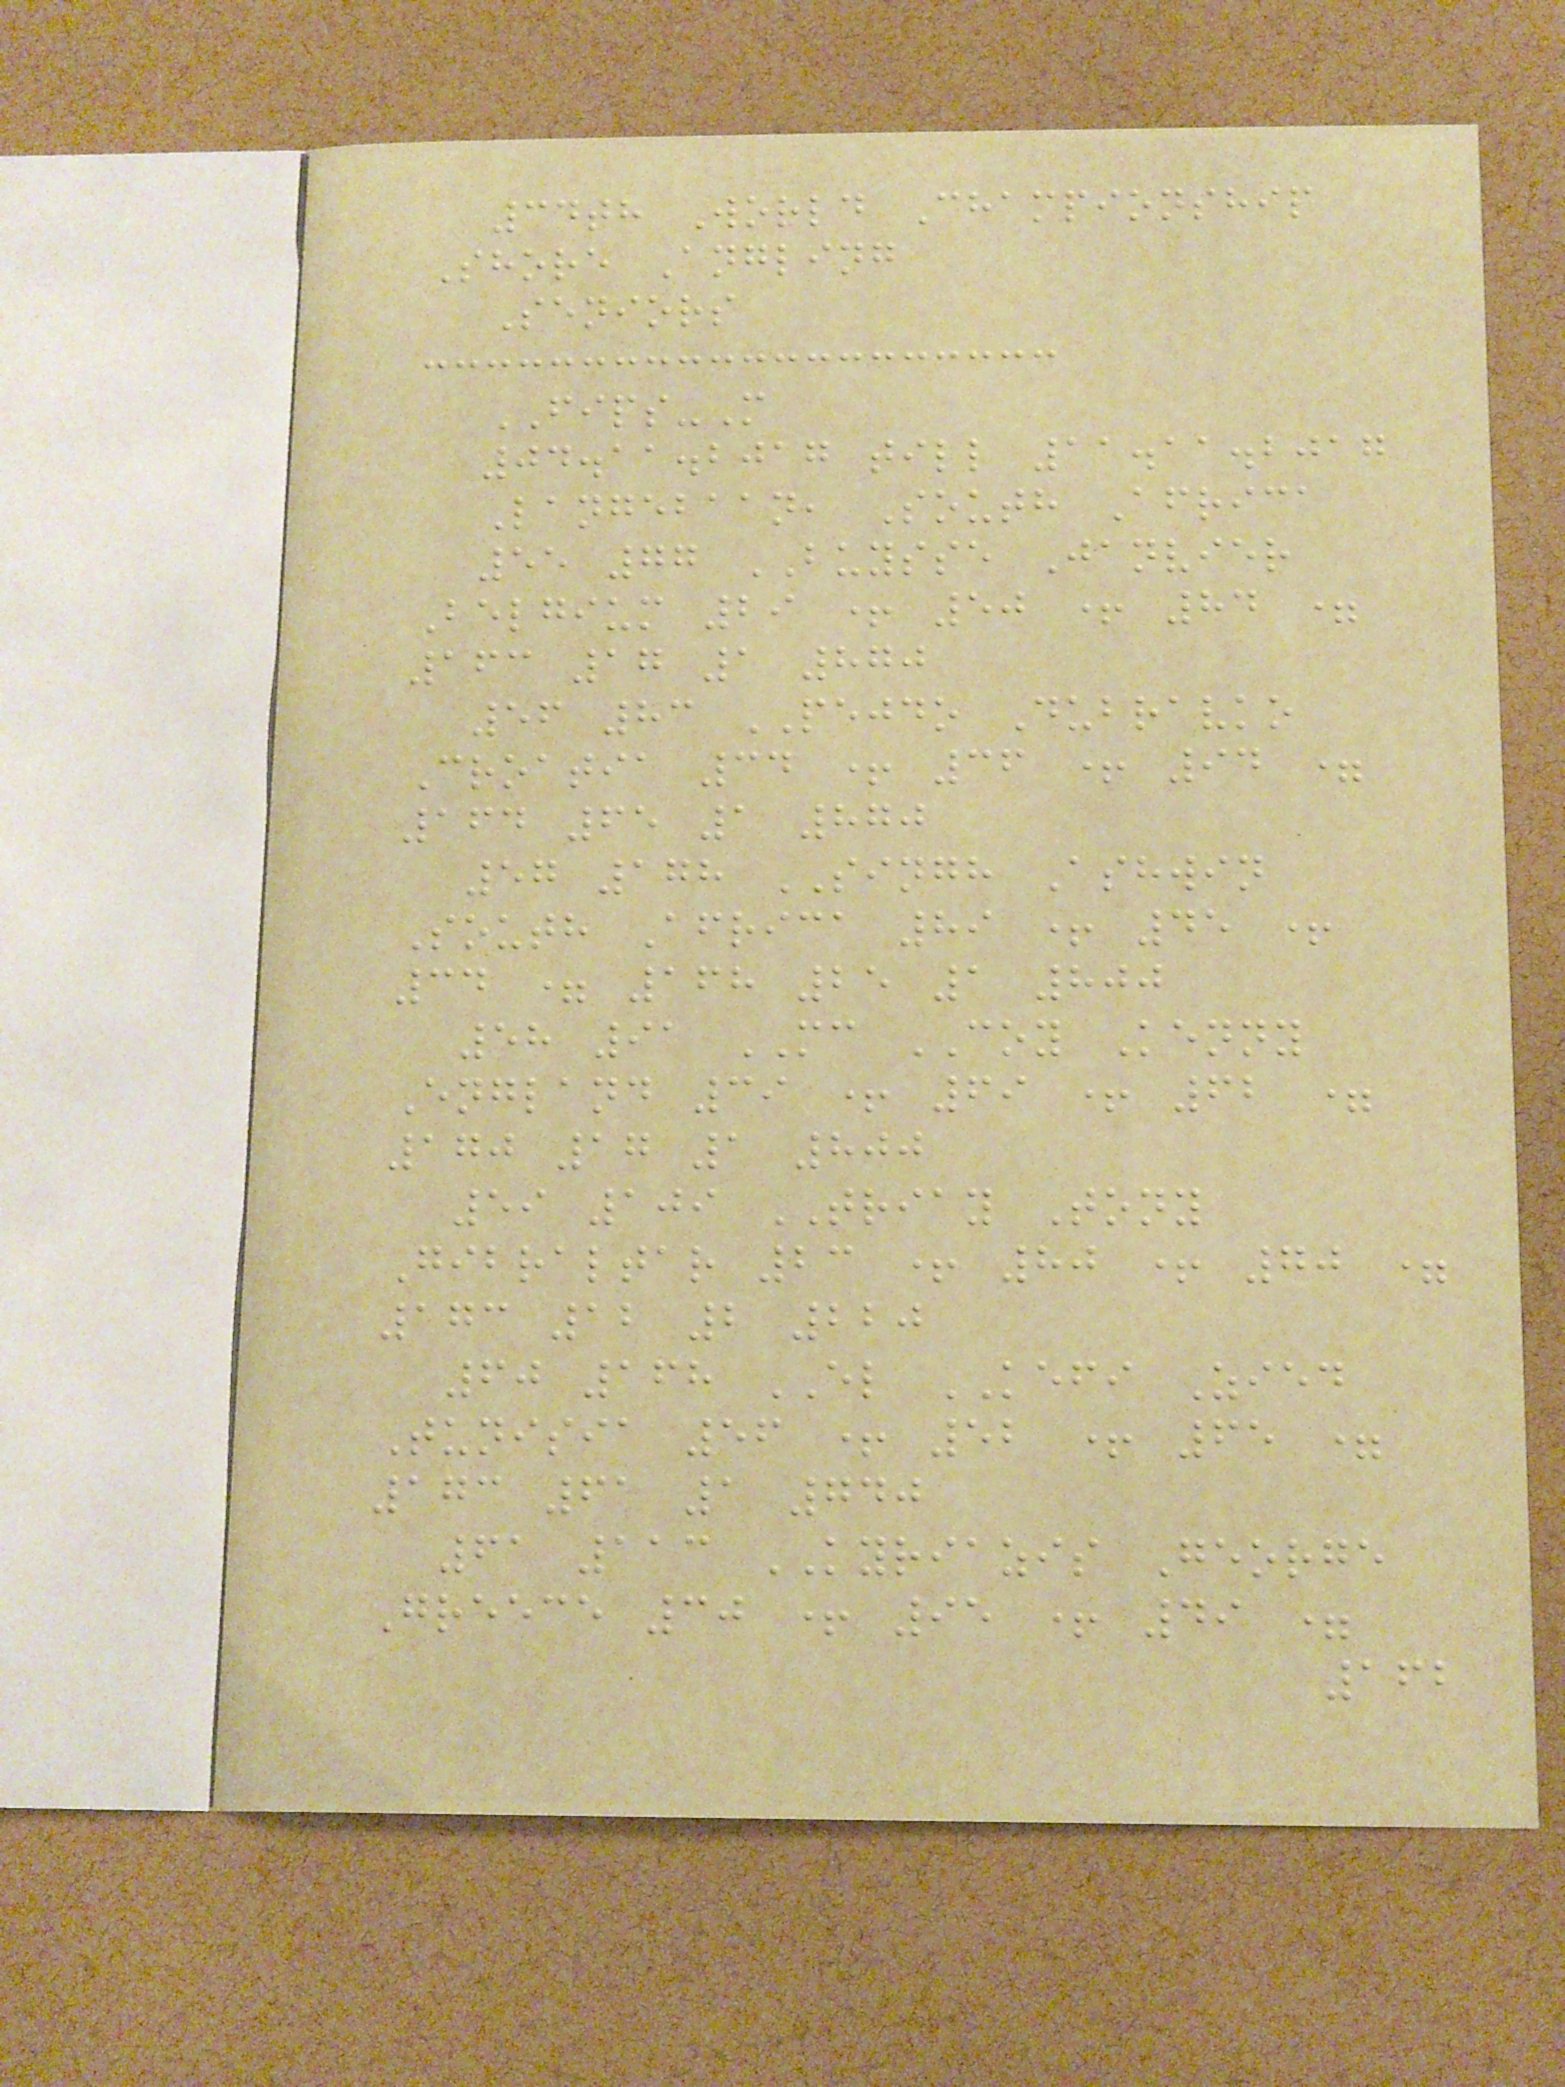34th World Championship
Shore Angling
Seniors
FIPS-M
04.11.2017 till 11.11.2017
Langebaan, South Africa
55 77 BUYSSE Janvier
Belgium 29 + 50 + 84 =
163 17 1 870
56 83 PEJDO Dubravko
Croatia 34 + 36 + 94 =
164 65 1 870
57 178 SINGH Ashwin
South Africa 89 + 45 +
34 = 168 25 1 800
58 91 MC COY Kenny
England 39 + 69 + 62 =
170 17 1 800
59 109 TRIAY Tony
Gibraltar 23 + 80 + 70 =
173 12 2 220
60 168 EL KEFI Zied
Tunisia 56 + 52 + 65 =
173 61 1 740
61 113 KYRIAZIS George
Greece 30 + 95 + 49 =
162
